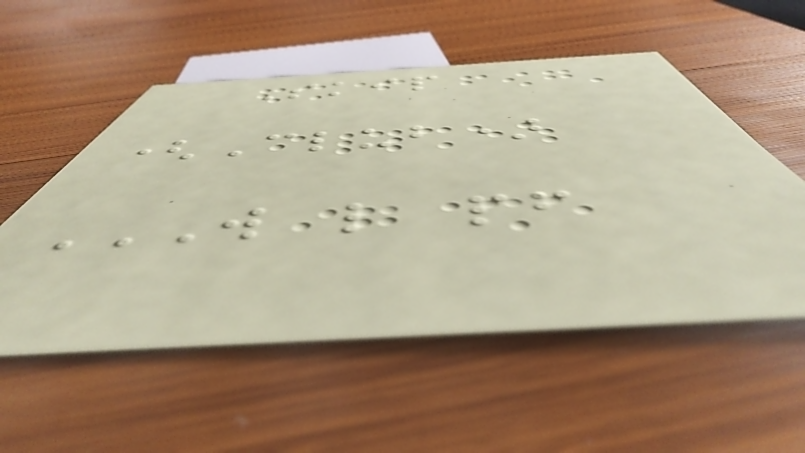Skip
(Club)
W L PF
